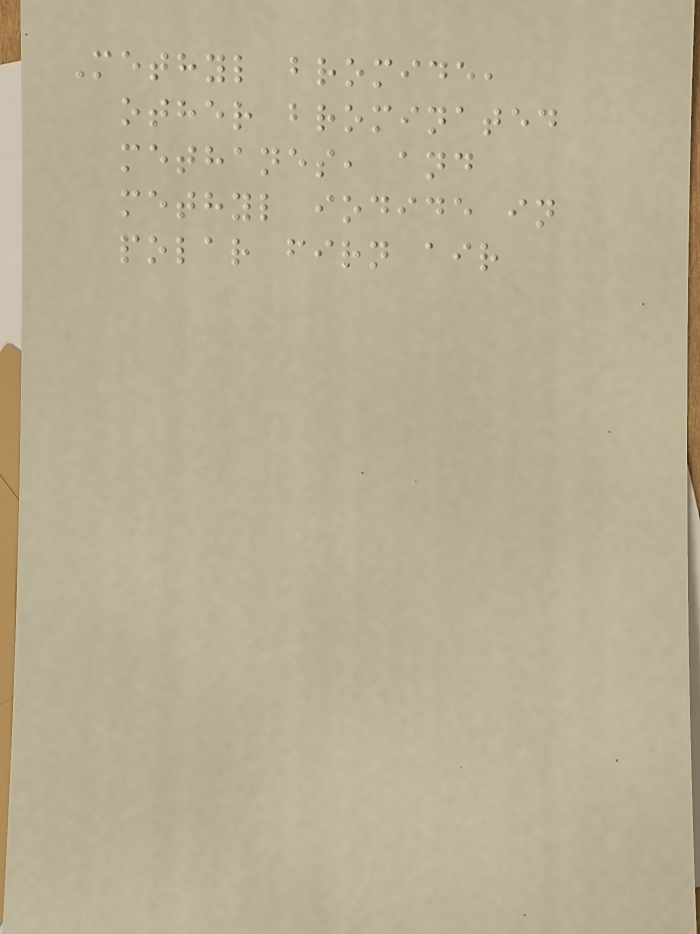Methyl bromide,
other brominated
methanes, and
methyl iodide in
polar firn air
